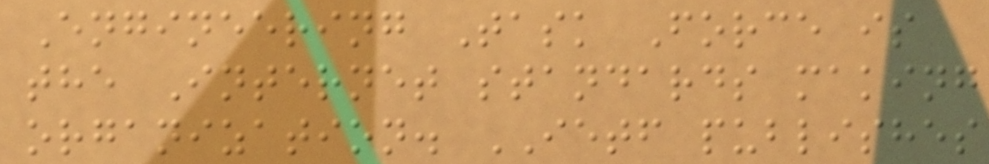Engineering Task Force is
the Internet standards making
organization. IETF publishes
